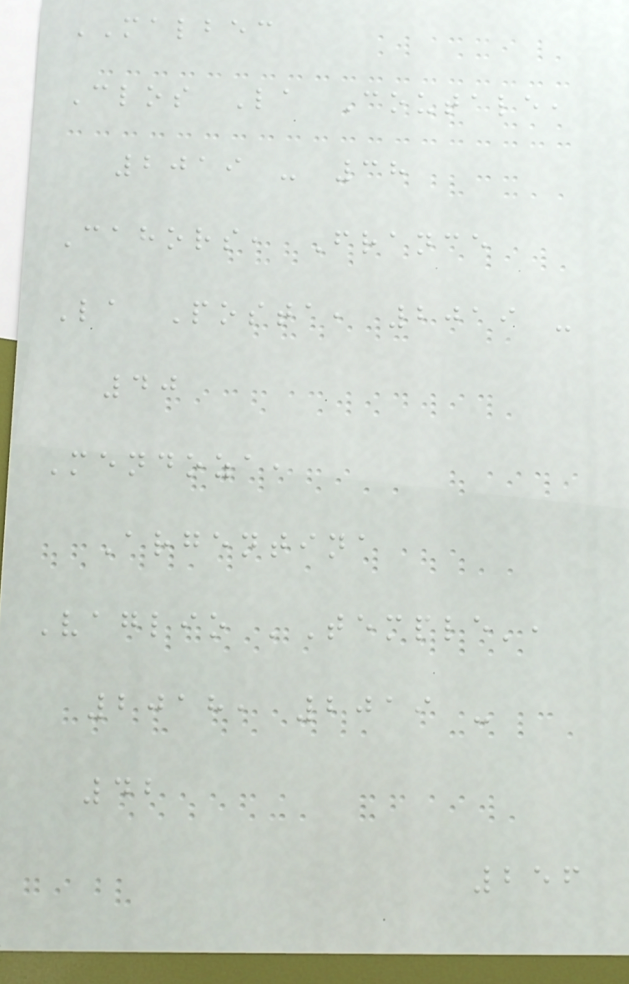MALBEC
Clos La Coutale,
2019 - 38
Cahors, France
La Posta, 2019 -
40
Mendoza,
Argentina
Vaglio 'Temple',
2018, 2019 -
42
256
